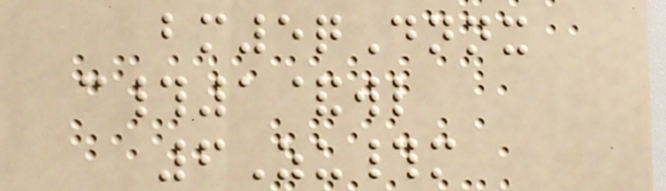bm5qDnnx
c#1&wl
6Zu#m
